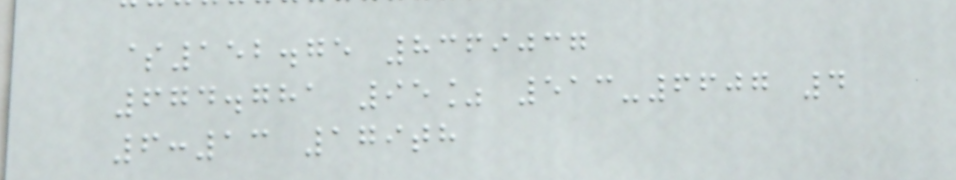$152.75 8369037
674.781 95% 513-6607 4
6:13 179th
